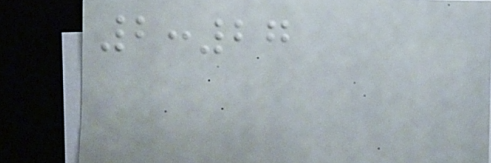2:27
